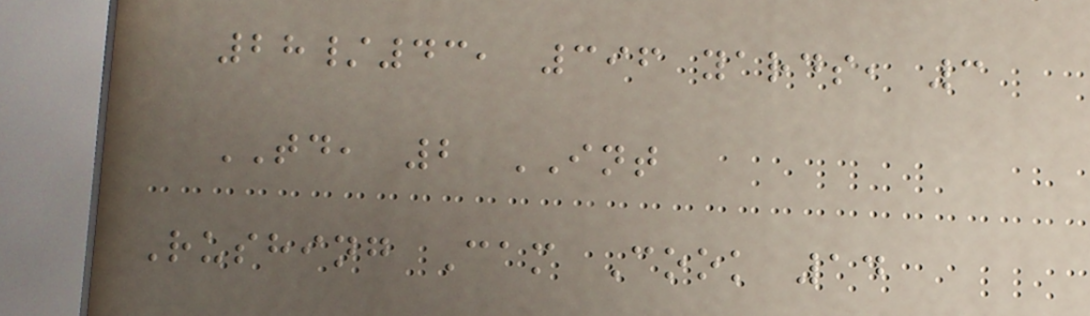28/43, 396 yards, 3
TD, 2 INT
Rushing Cam Cook 14
